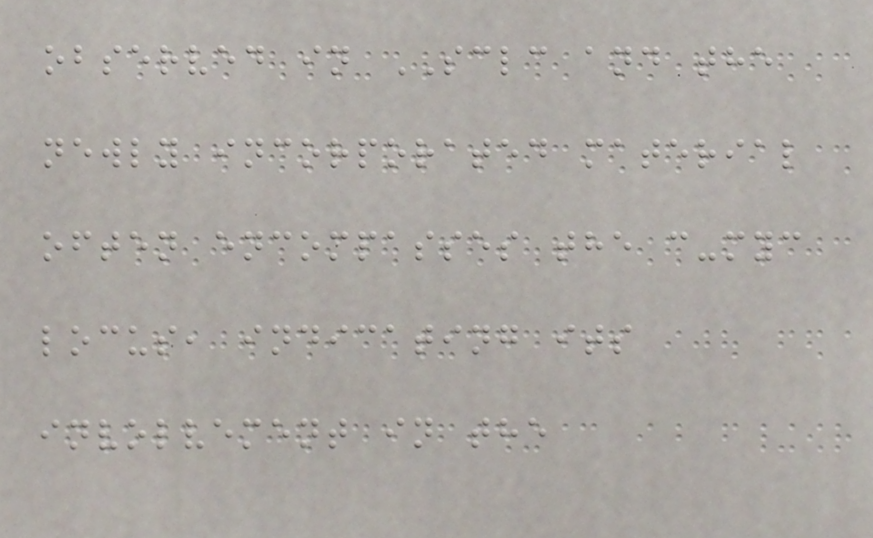observed in SCLC and the
newly incorporated material
often encompasses the c-myc
locus, indicating its
involvement in the
